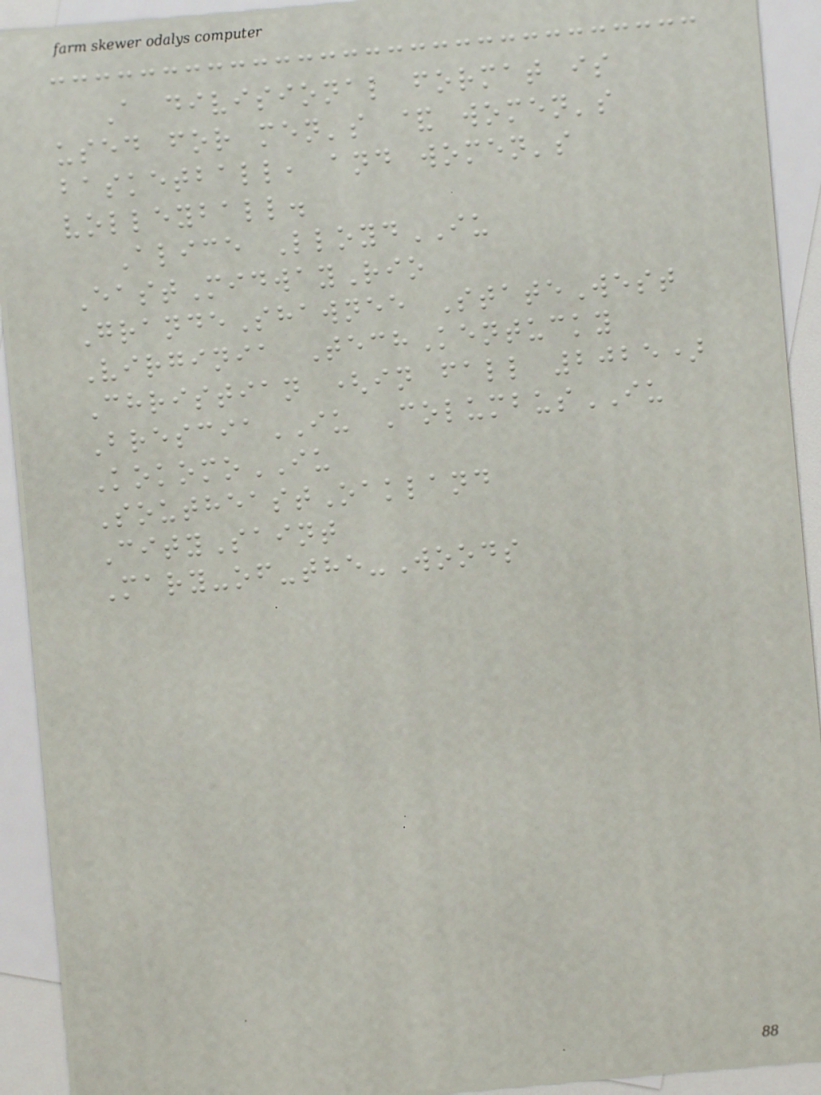A divisional format is
used for men's & women's
basketball, and women's
volleyball.
Alice LloydIU
EastMidwayRio
GrandeShawnee StateWest
Virginia TechKentucky
Christian (in fall 2025)
BresciaIU ColumbusIU
KokomoIU
SoutheastOakland
CitySaint
Mary-of-the-Woods
